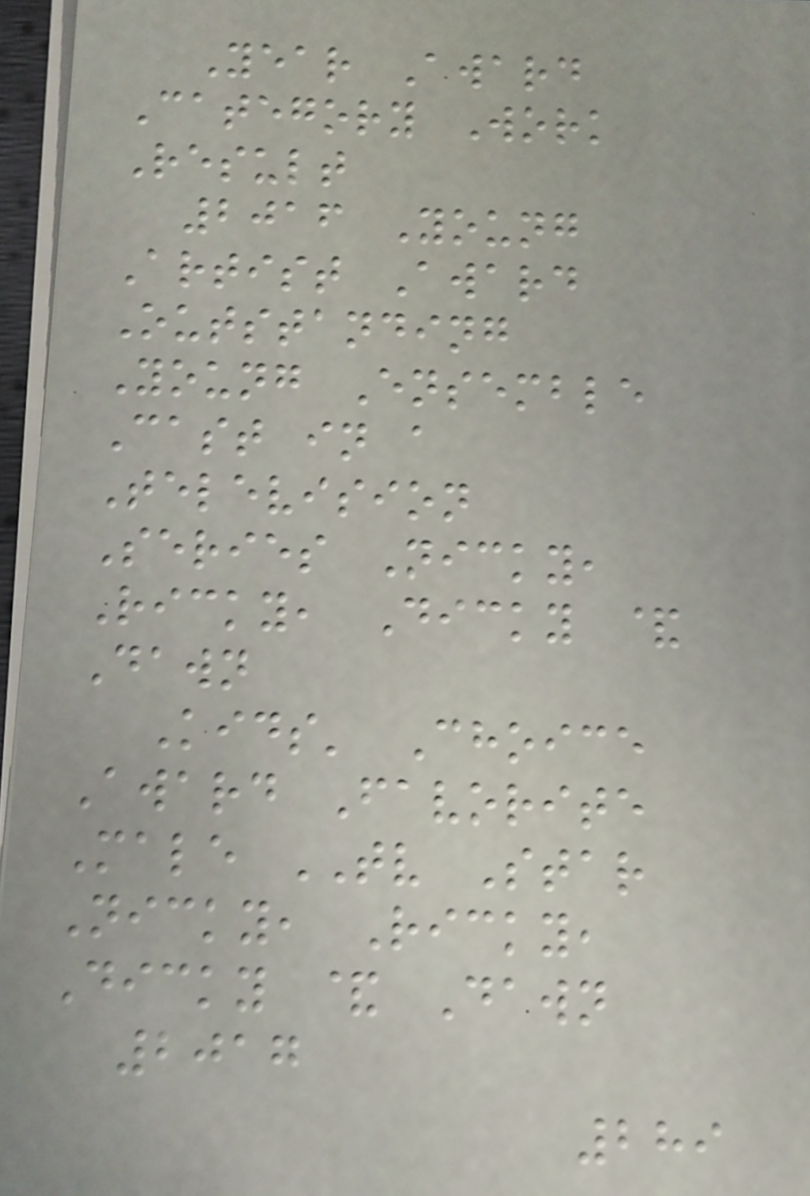Year Award
Category Work
Result
2016 Young
Artist Award
Outstanding
Young Ensemble
Cast in a
Television
Series Nicky,
Ricky, Dicky &
Dawn
Kids' Choice
Award Favorite
Male TV Star
Nicky, Ricky,
Dicky & Dawn
2017
289
